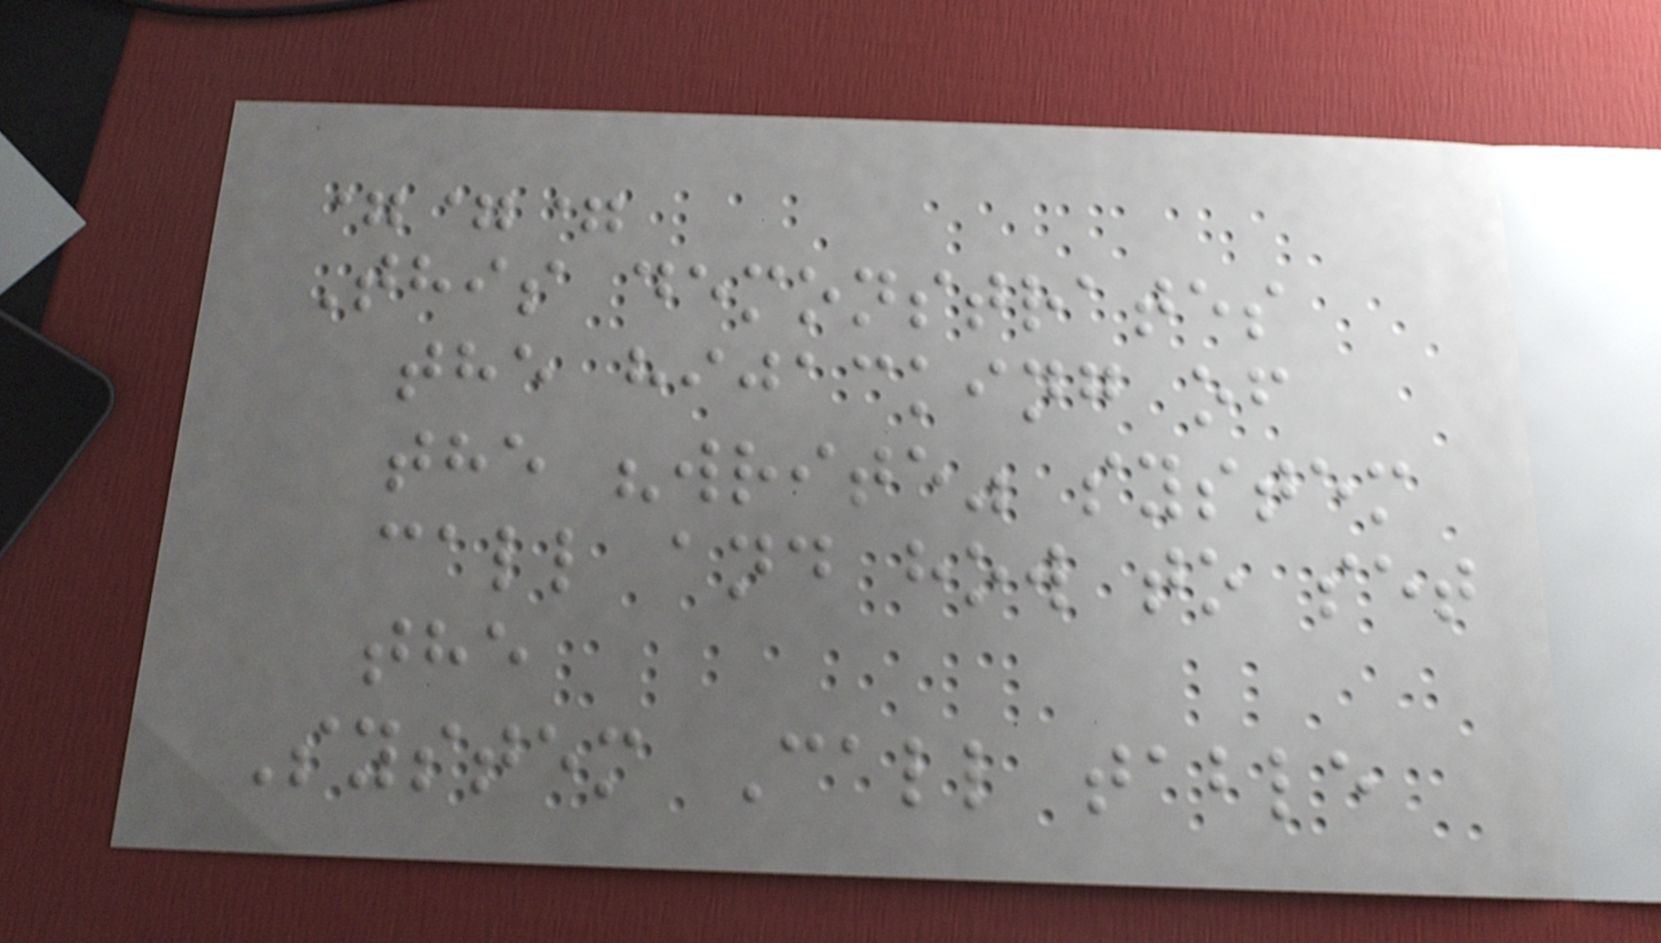===
This demonstrates
the hijacking of
the "write" system
call and how to set
the
System Call table
